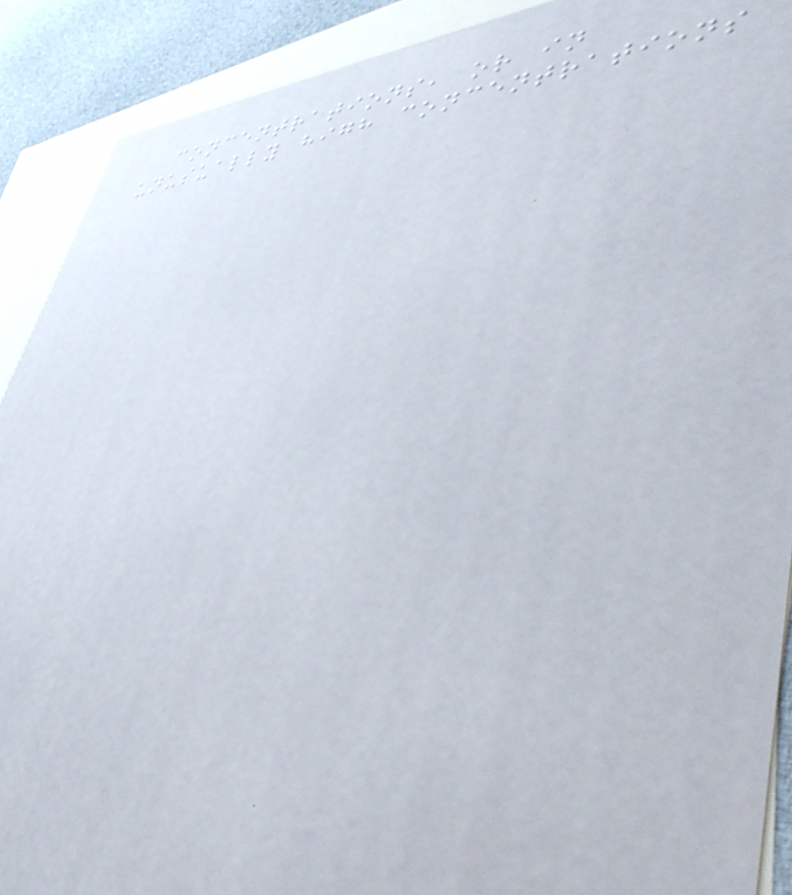concentrations, or in
unusually high concentrations
